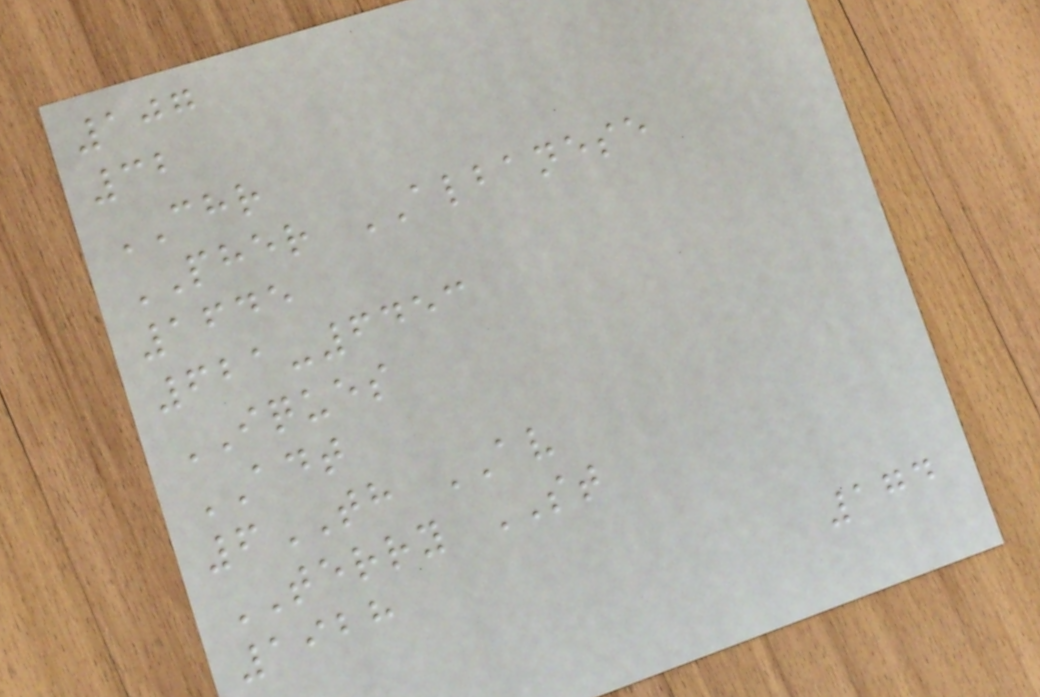107
32
CHR
PHER ALBANESE
1645
621-6453
IQUES
ADT
6TH AV
TERRY ST
1928
174
